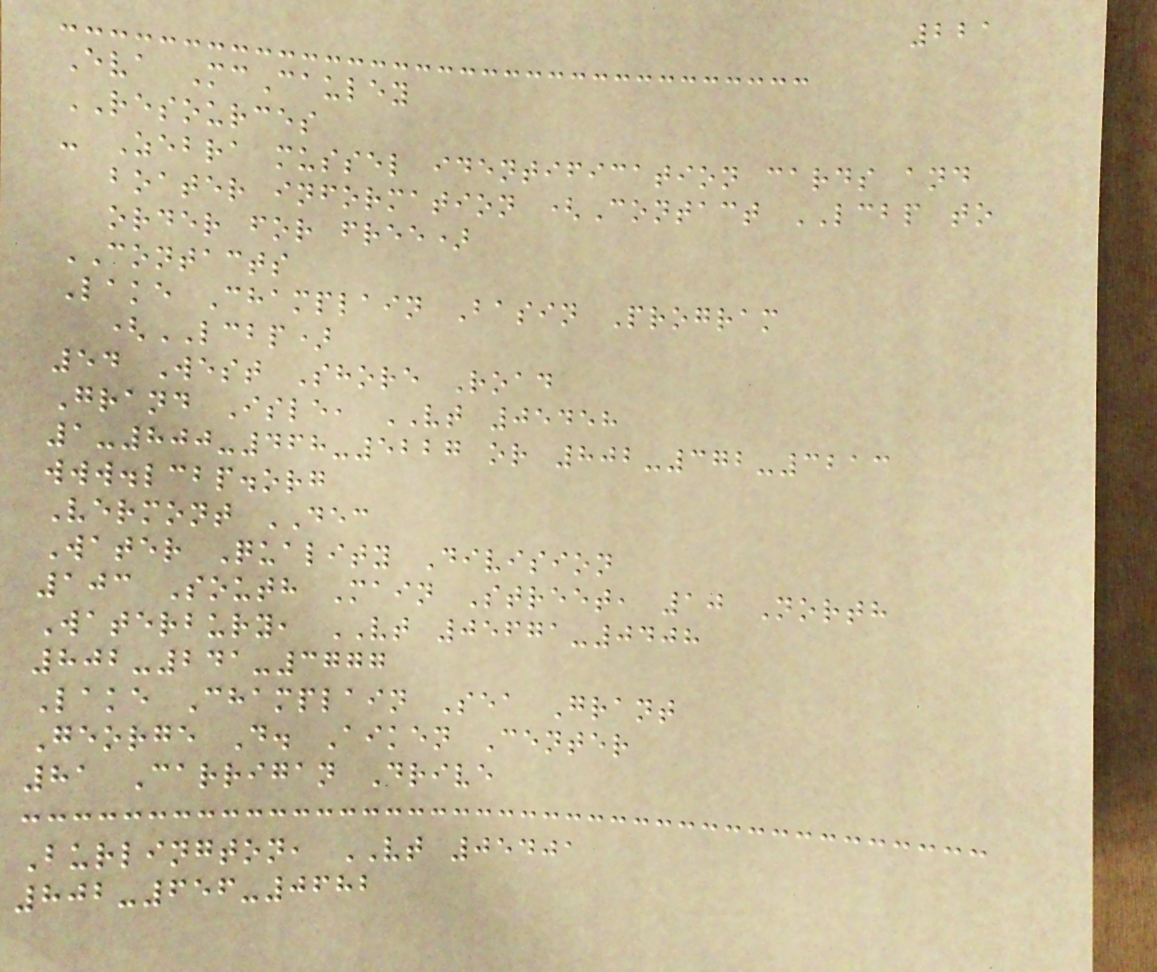221
Eva McCauley
RESOURCES
- Zebra mussel identification cards and
boater information (Contact LCBP to
order for free)
CONTACTS
Lake Champlain Basin Program
(LCBP)
54 West Shore Road
Grand Isle, VT 05458
1-800-468-5227 or 802-372-3213
www.lcbp.org
Vermont DEC
Water Quality Division
103 South Main Street, 10 North
Waterbury, VT 05671-0408
802-241-3777
Lake Champlain Sea Grant
George D. Aiken Center
81 Carrigan Drive
Burlington, VT 05401
802-656-0682
